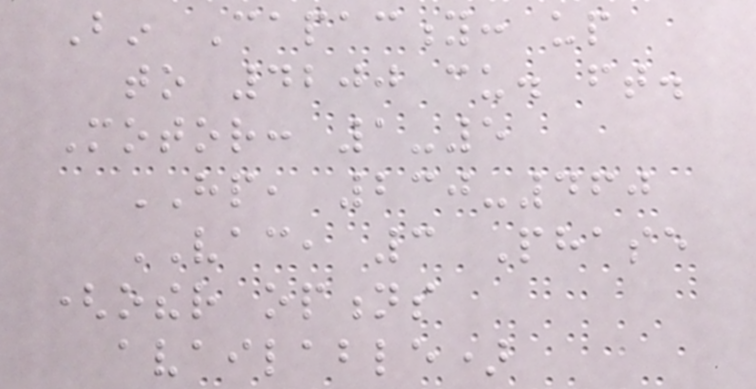Bin Capacity: up
to 4200 cu. ft.
Motor: 1-5
HP, 230-460
VAC, 3 Phase
(other options
available)
